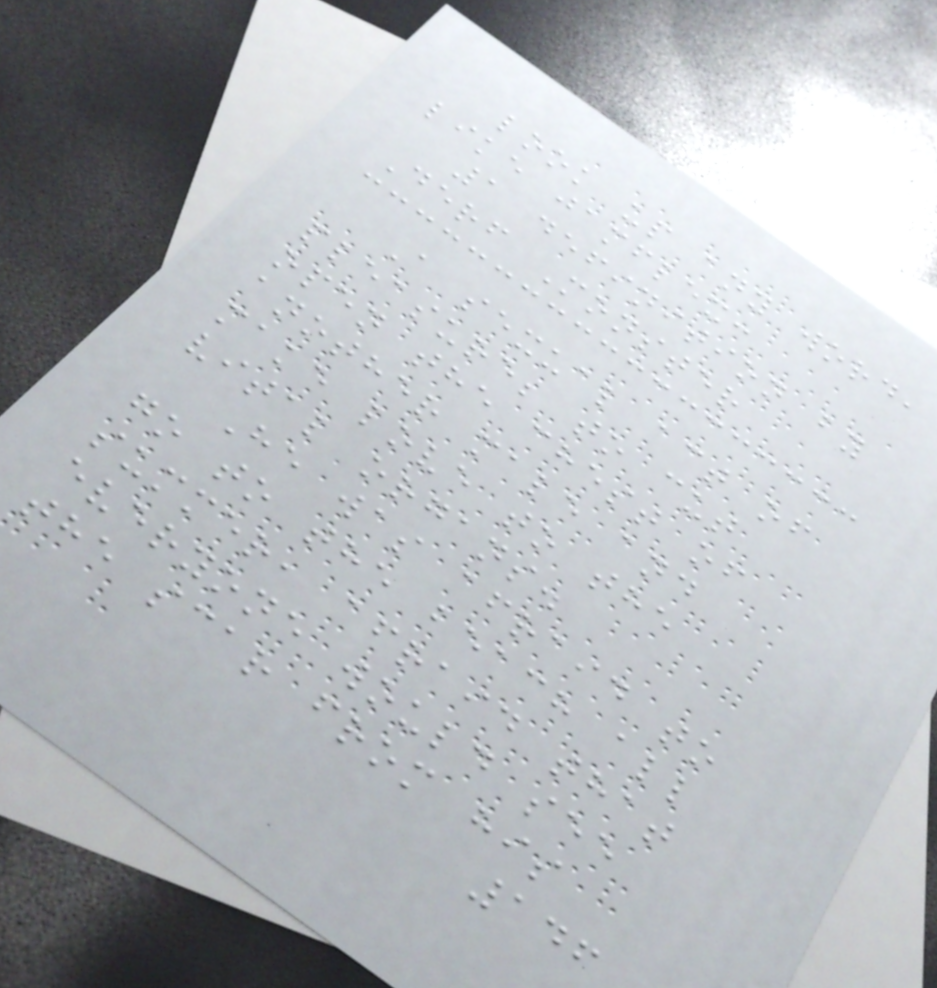look up any word,
like jamflex:
1 definition by
Derf Monster
A sexual act of
pleasure; to cut
open the chest of
another male and
make love to the
vital organs.
He was afraid to
go to the beach all
summer, afraid that
everyone would see
the scar from his
146
